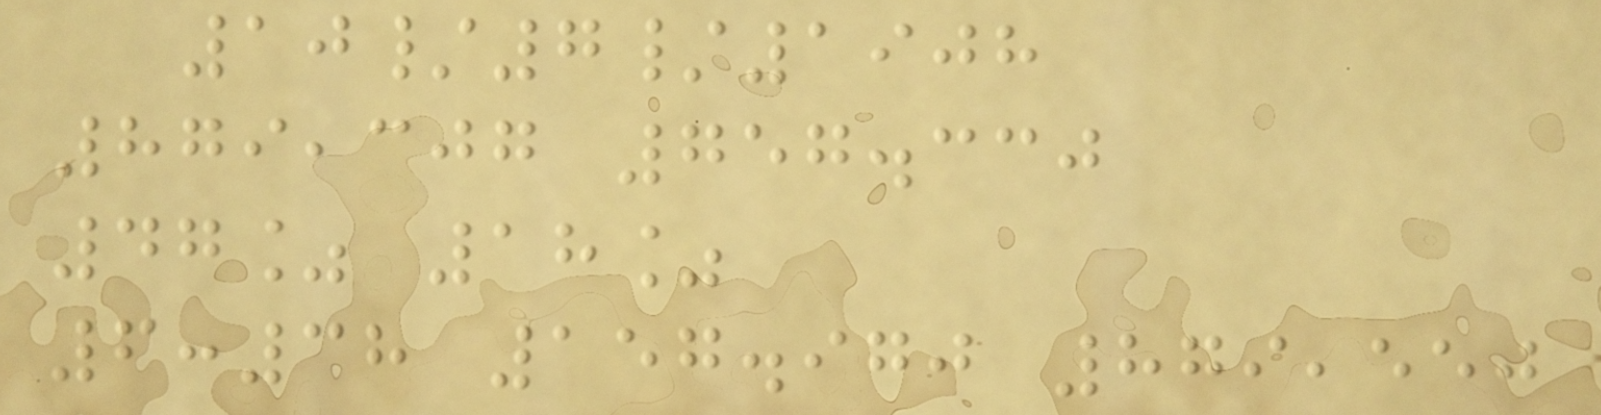10/7/1908
879,307 757.330
47% 18%
6:38 157.970 879,550
